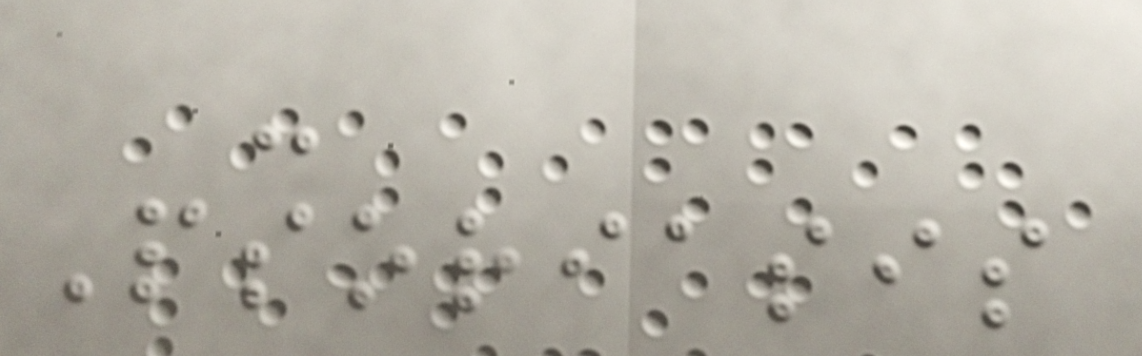-
Psoriasis
